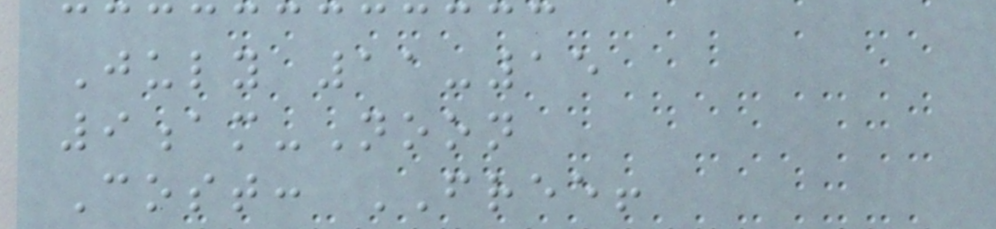July 11-15
9am-Noon
Cost: FREE!
